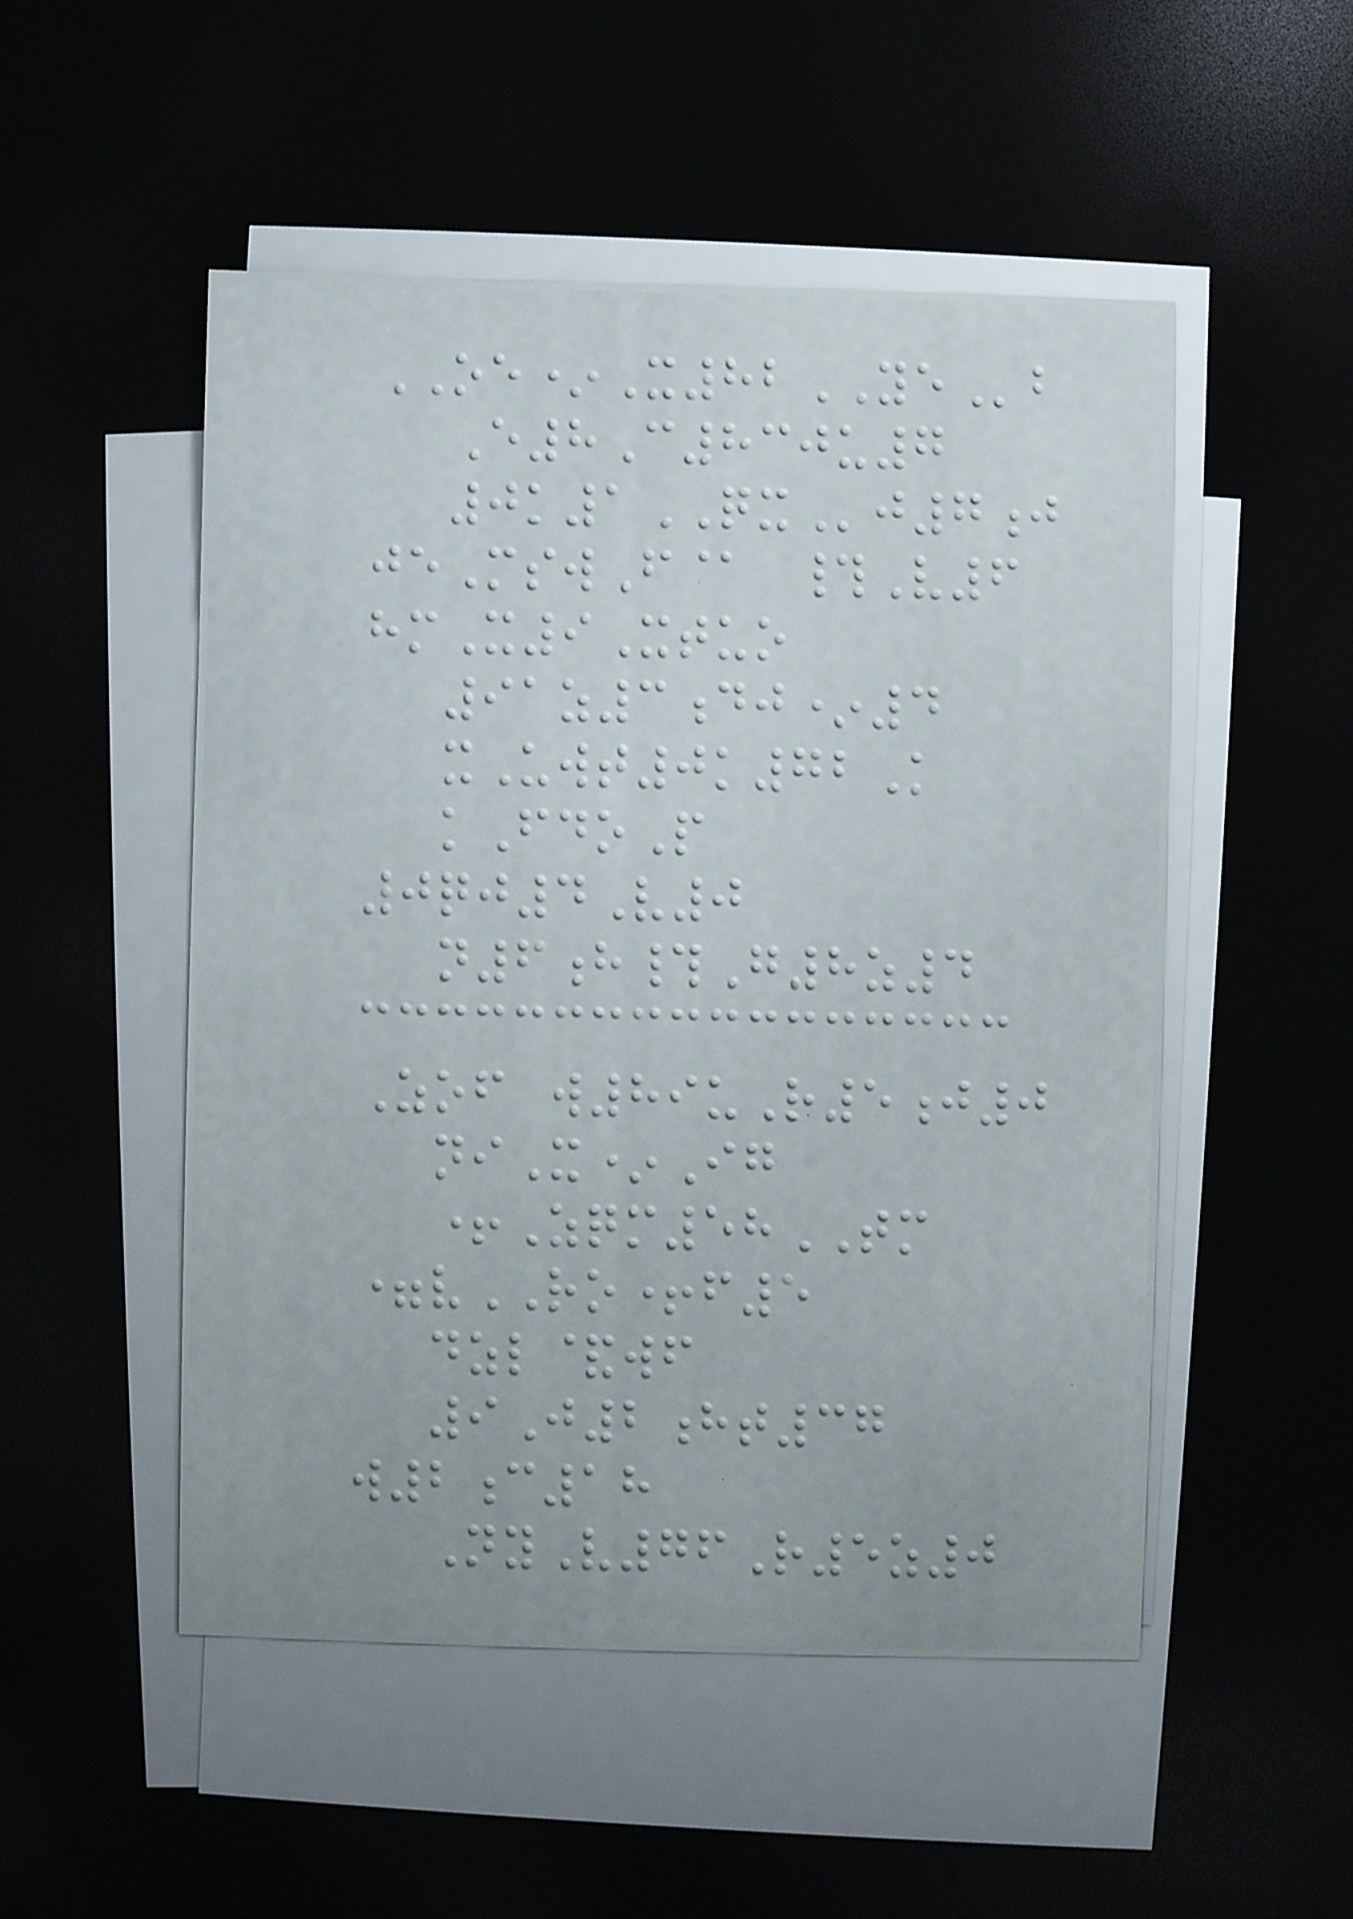OE*X82YEb
E8C830u7
0k1QXj7j
jeMswF@ #V6
hmX9Xtuo
91z3dj*4
xUwt0k72K
kFdoP
0qj4V0
n6h#G8z4
Zof w89uR5j0
niX*Ig
+Zqm58TM
=vRO+f5
dzl&wf
9J2ht37
w2c18
NyV76R5z0
